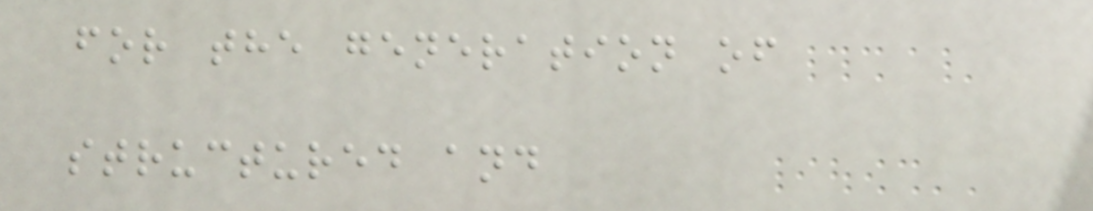for the generation of
structured and
